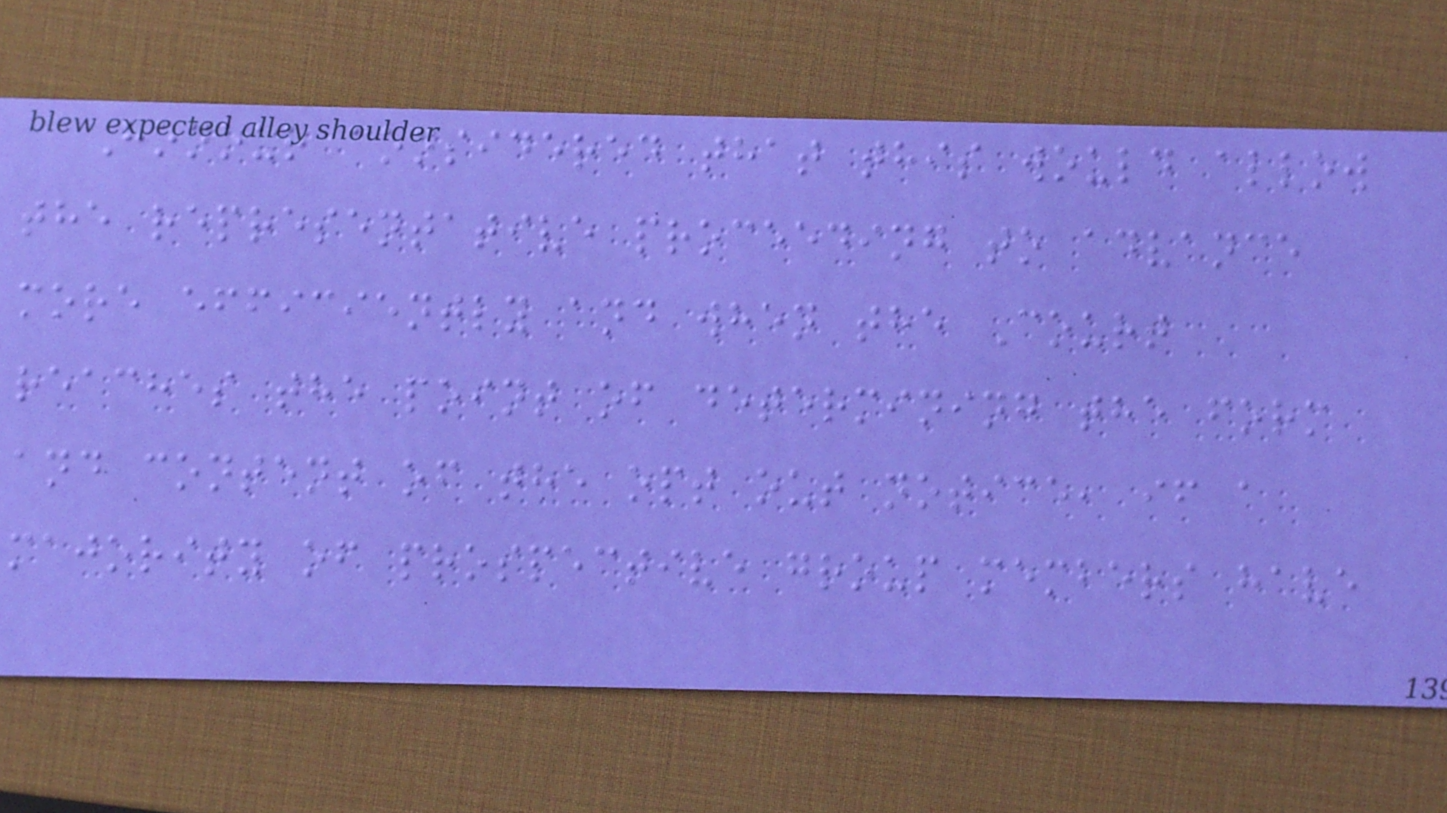Honour considered that this would allow
the representative proceeding to advance
more efficiently and when the Court
reaches the point of determining the form
and content of the opt out notice, if a
majority of prospective group members have
